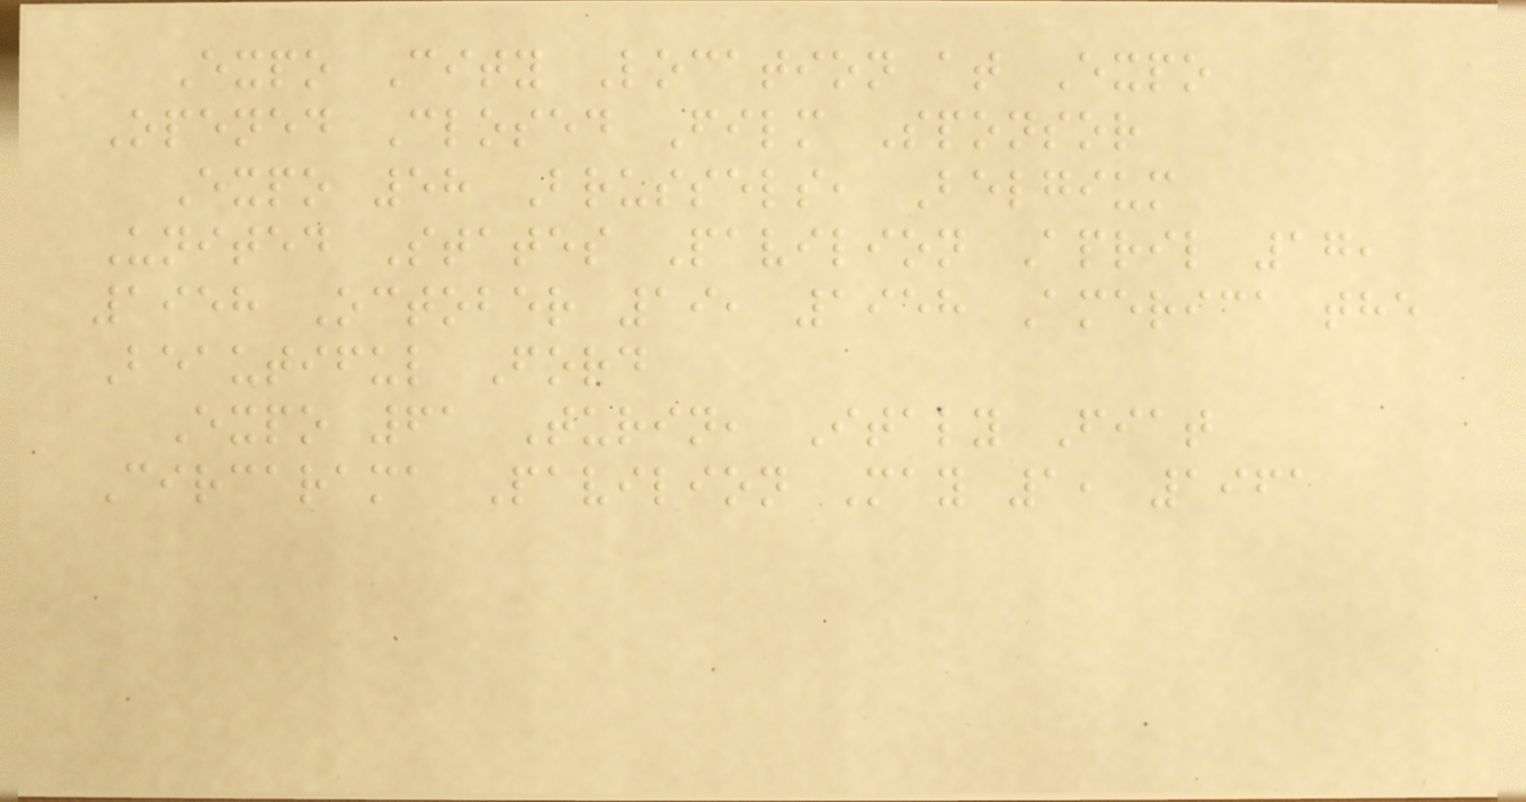Expo City Location at Expo
Opened Closed Film Sponsor
Expo 58 Brussels, Belgium
United States Pavilion April 17,
1958 October 19, 1958 America the
Beautiful Ford
Expo 61 Turin, Italy Fiat
Circarama Pavilion May 1, 1961
